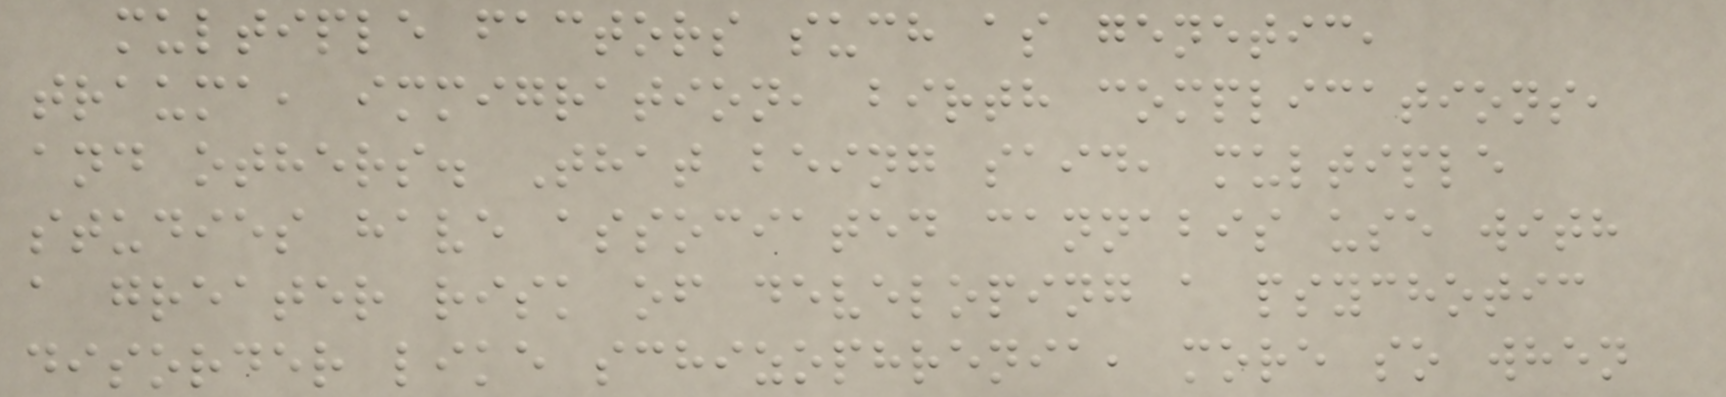multiple factors such as genetic,
trauma, immigration, birth complications,
and others. That being said, multiple
studies have associated cannabis use with
a greater risk of developing a psychotic
disorder like schizophrenia, more so when
